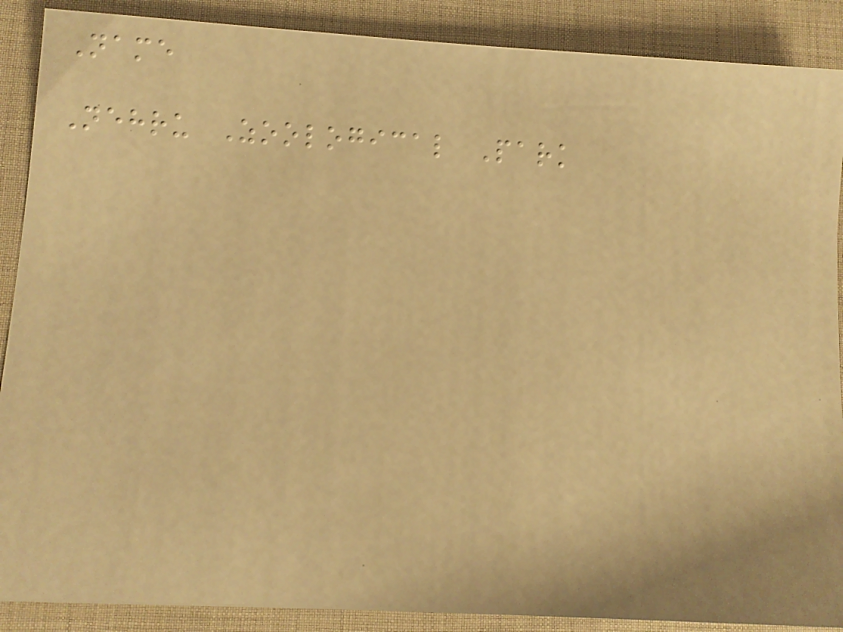Name
Nehru Zoological Park
